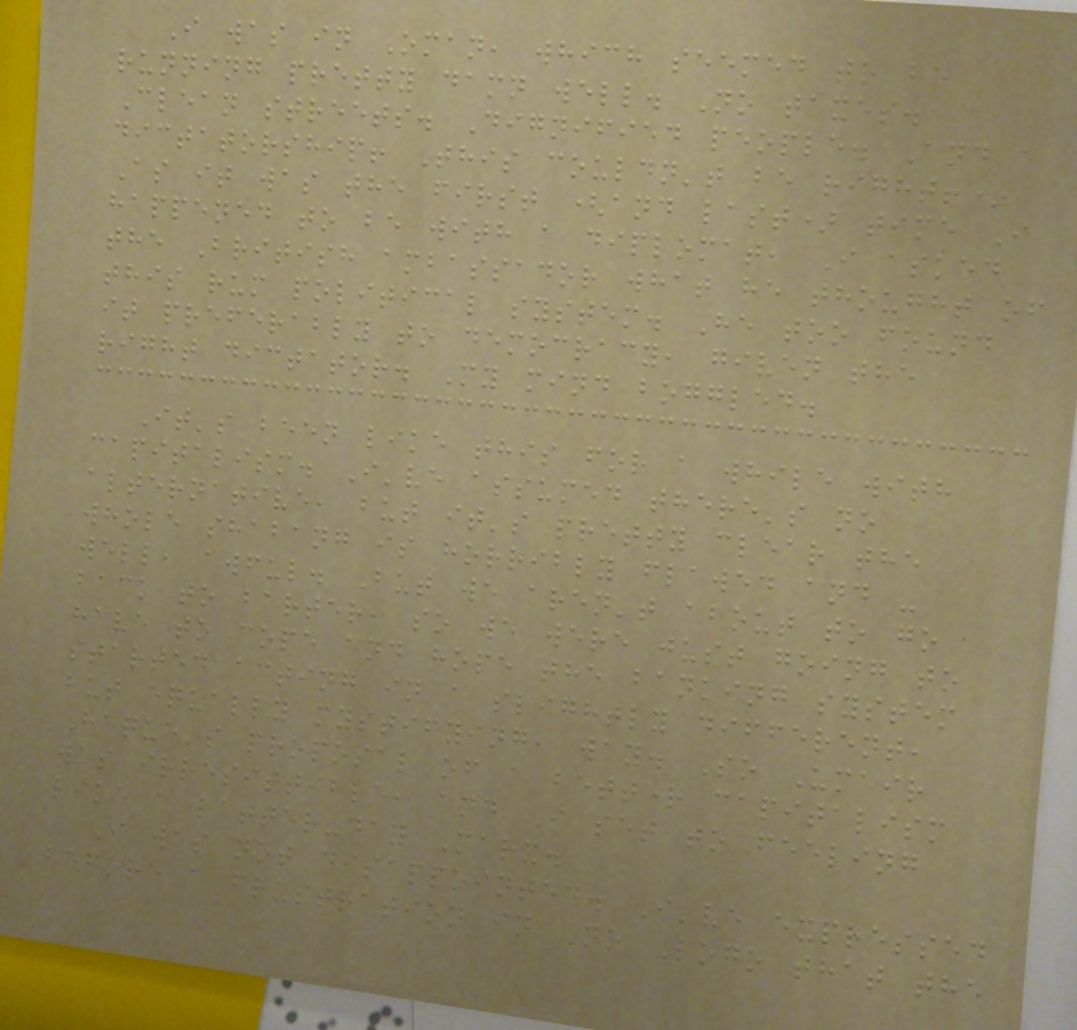I was in Oman, which seemed to be
running pretty damn well. No taxes.
Clean streets. Dignified people. And a
dictatorship! This couldn't be right!*
As it was the first (and last) time I
happened to be with a diplomat, I asked
the British ambassador what he thought of
this rum political system. He too found
it preferably to democracy, given the
right dictator. My mind boggled.
It's been like this for a while with
capitalism. I've assumed there's no
alternative, but it's pretty clear the
whole shabang is horribly flawed and -
well, awful. But we aren't about to go
back to barter, so we were just going to
have to cope and hope the banking system
started acting in a slightly different,
but equally mystifying, way. So Umair
Haque's proposal of a better capitalism
was irresistible, and I set to feeling
like a latter-day Marx.
I was not disappointed. I've expressed
before a frustration in No Logo that the
